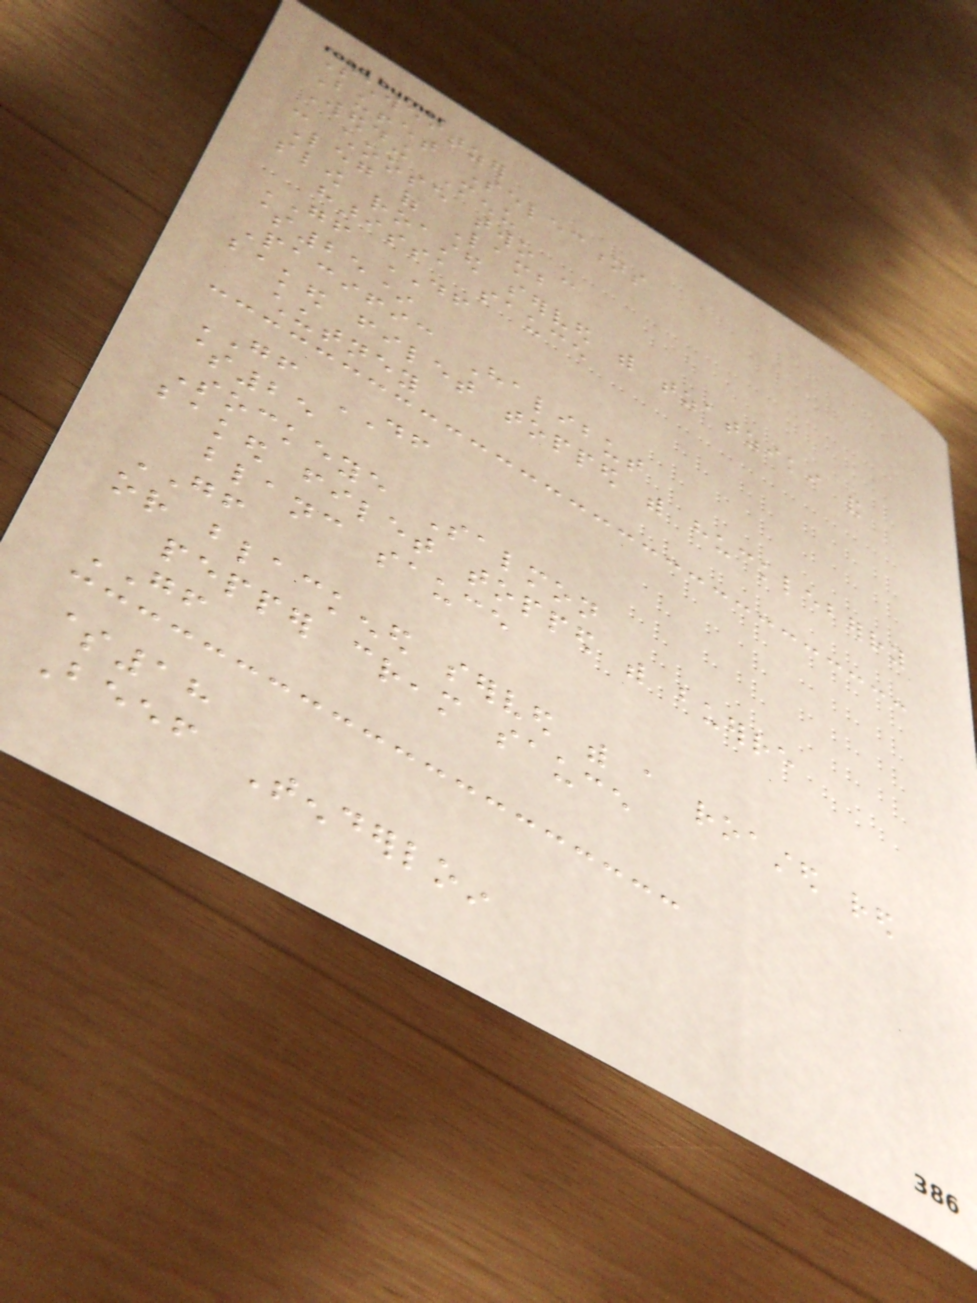Schweitzer
Buffet Selections
Wedding Menu
- choose two -
Leg of Lamb
slow roasted served with tzatziki and
harissa sauce
GF DF
$25*
Pacific Halibut
baked filet topped with huckleberry
chutney
GF DF
$25
Sockeye Salmon
baked filet topped with buerre
blanc sauce
GF
or blackened served with a roasted red
pepper cream sauce
GF
$18
Beef Tenderloin
